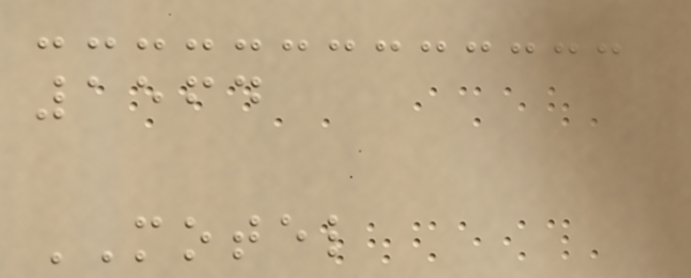1564
MOTEL
